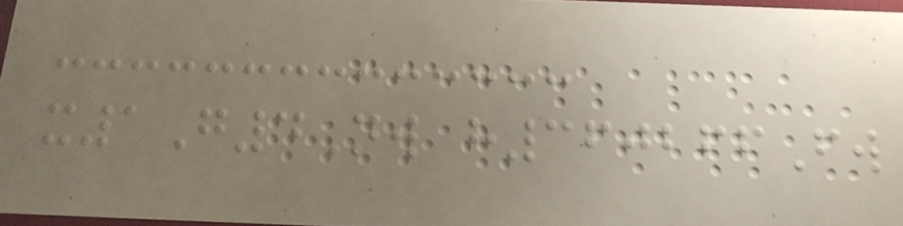x1G4Nw h360266Fw
